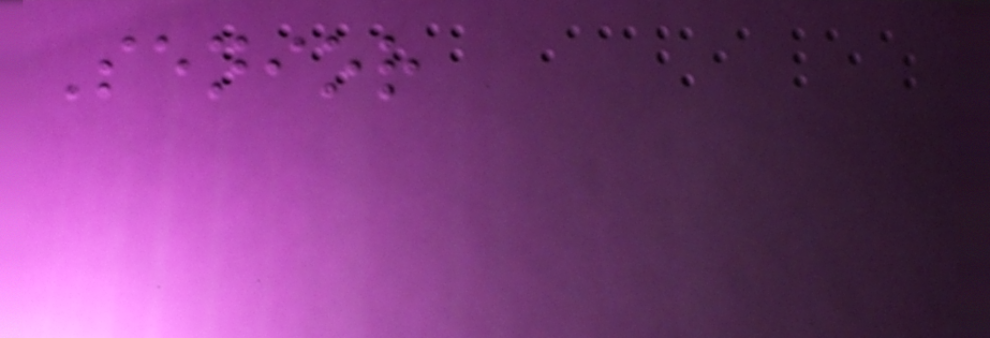Senior
